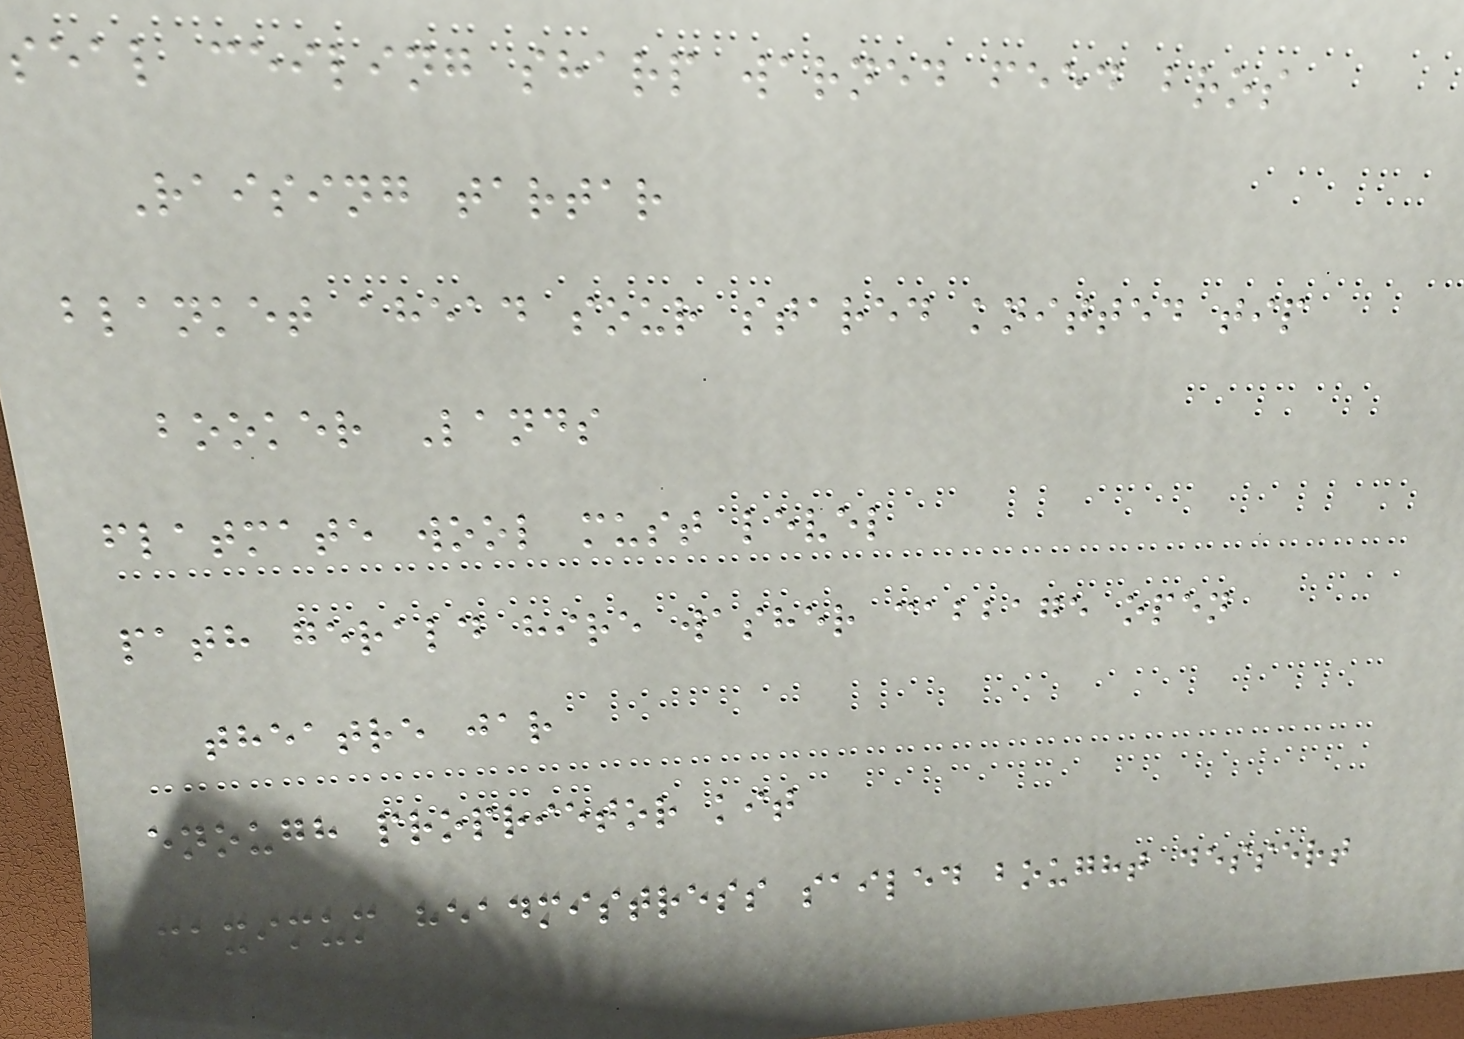seal ceiling sharp warned feed bros
Raising tartar
blanket ahead sour stared knitted tip
booker Lands
flatmate wool must level
path gerald hire washer cabbage open
theatre jar
enough proprietor kit
maximum headmistress sailed bought dessert
